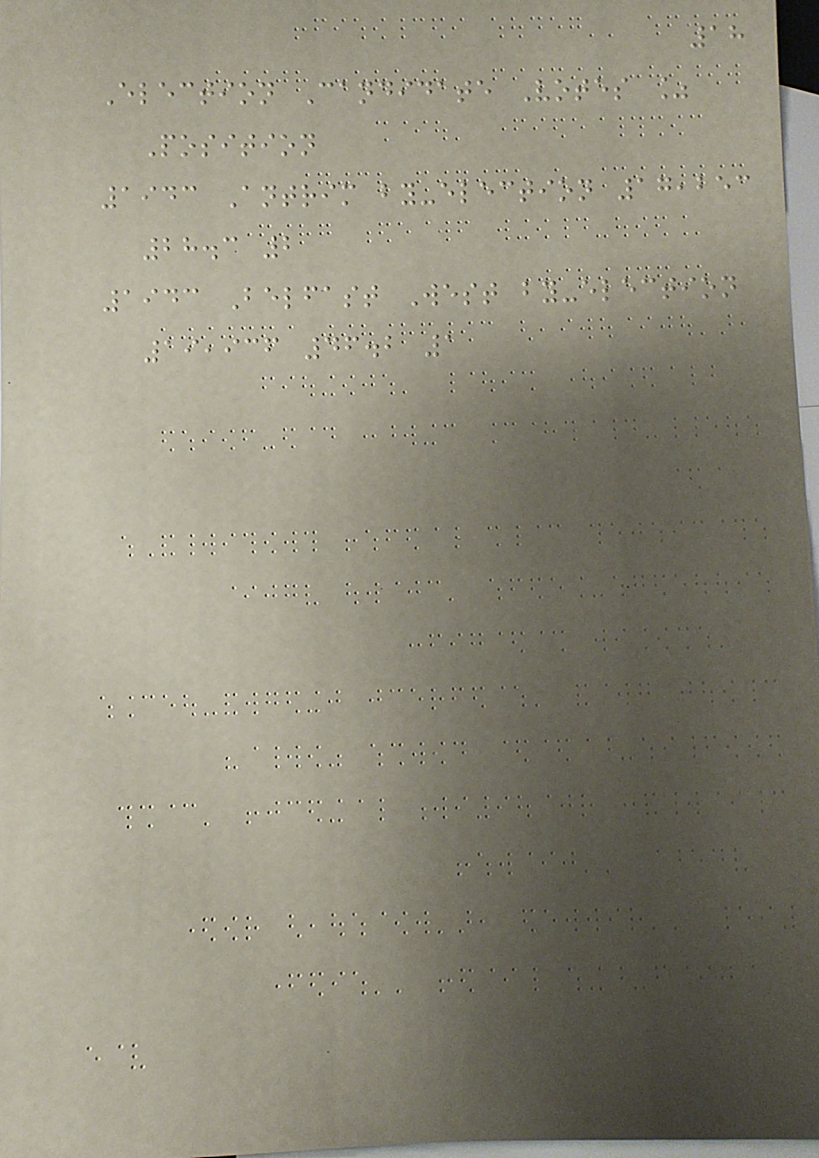18
Election Candidate Votes %
Position
1943 Antrim by-election 17,253
28.3 2
1943 Belfast West by-election
19,936 46.2 1
